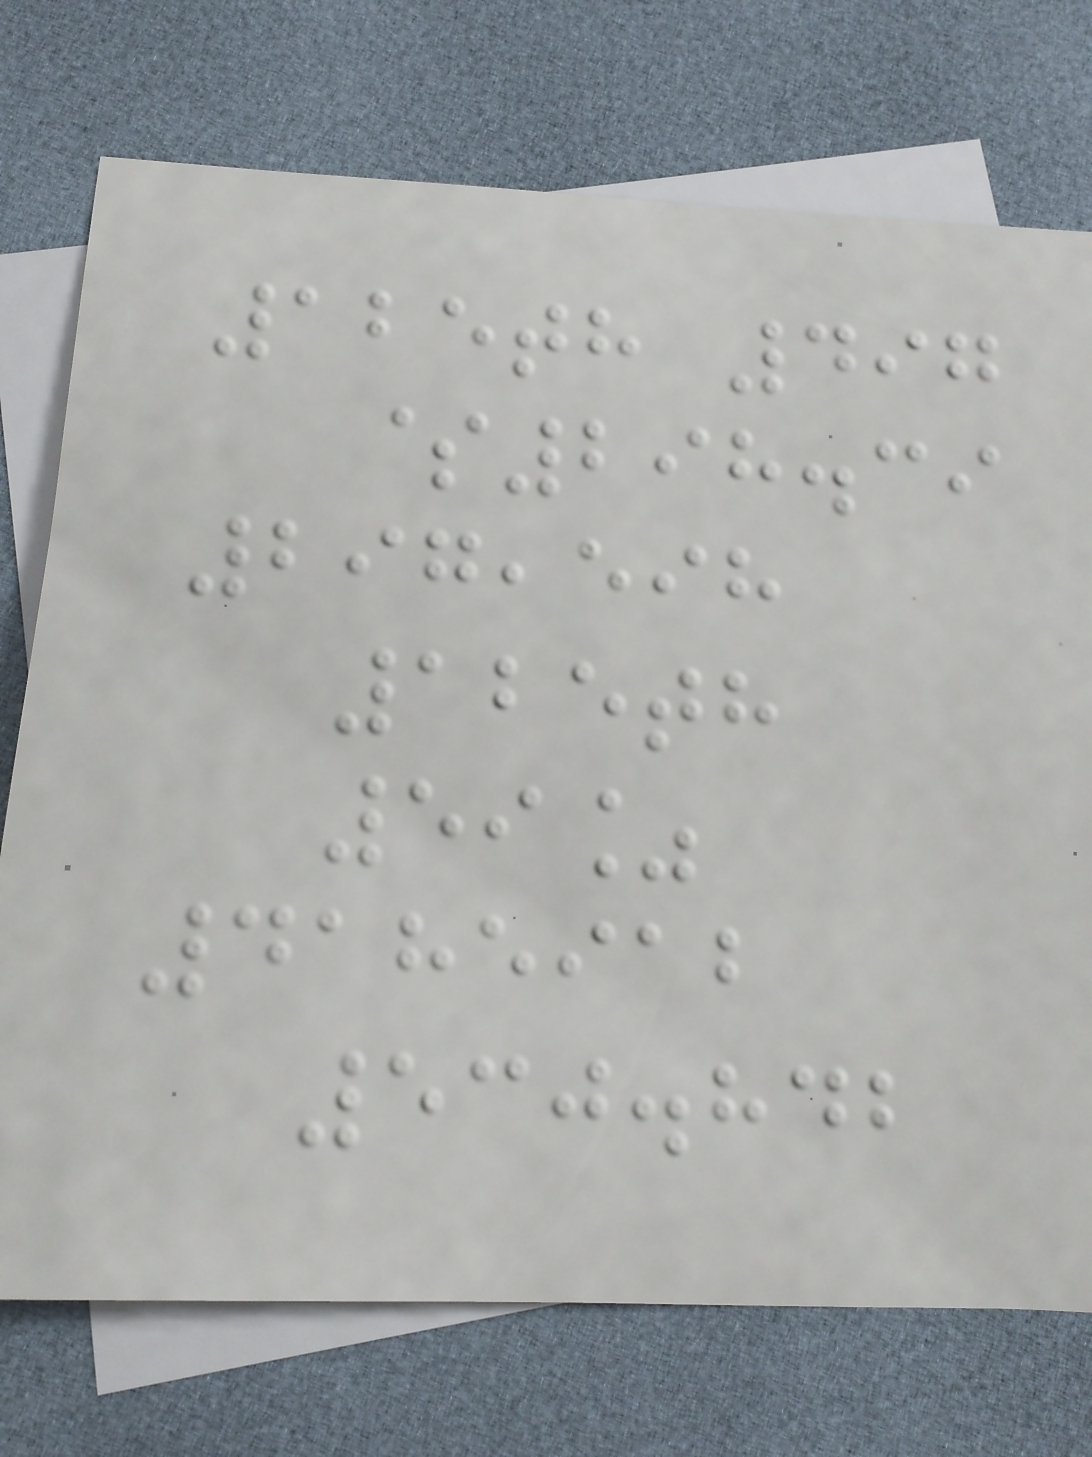125th 497
$298.39
297,598
125th
59%
4185912
530.842
